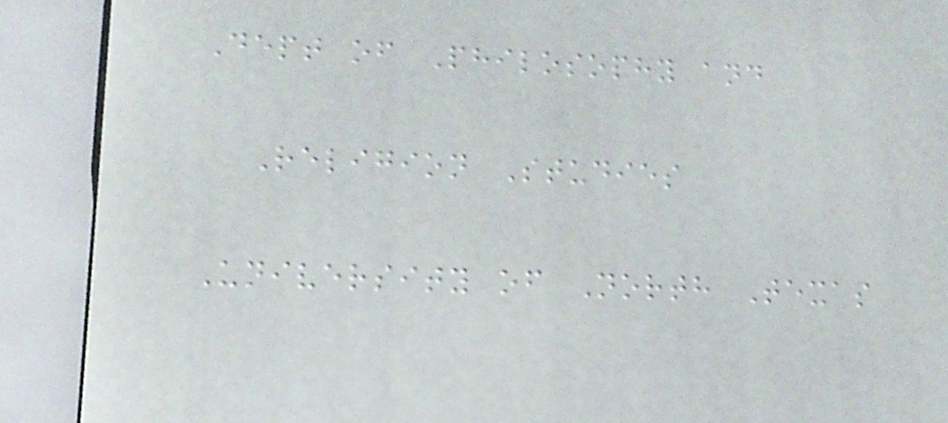Dept of Philosophy and
Religion Studies
University of North Texas
